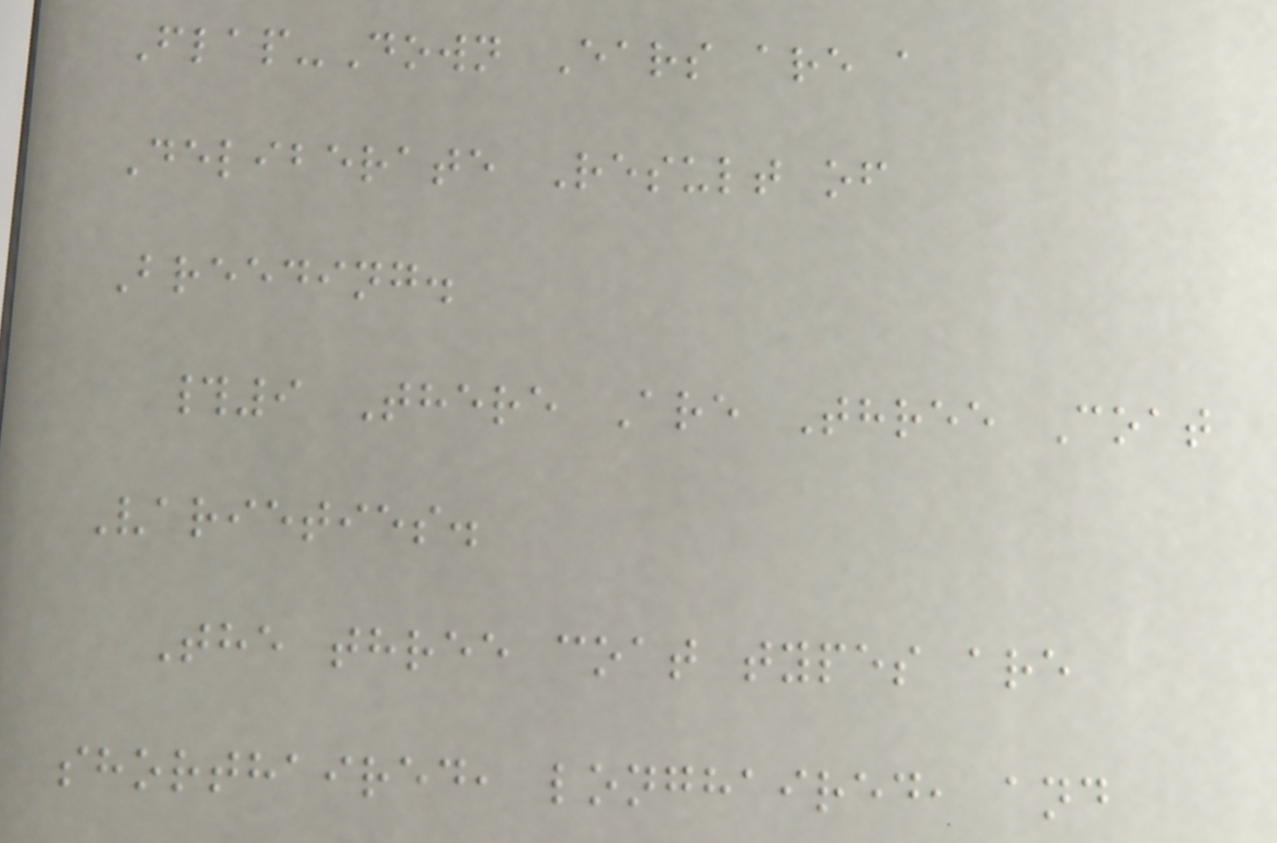Flap-Down Ears are a
Deliberate Result of
Breeding.
#9 There Are Three Coat
Varieties.
The three coat types are
shorthaired, longhaired, and
